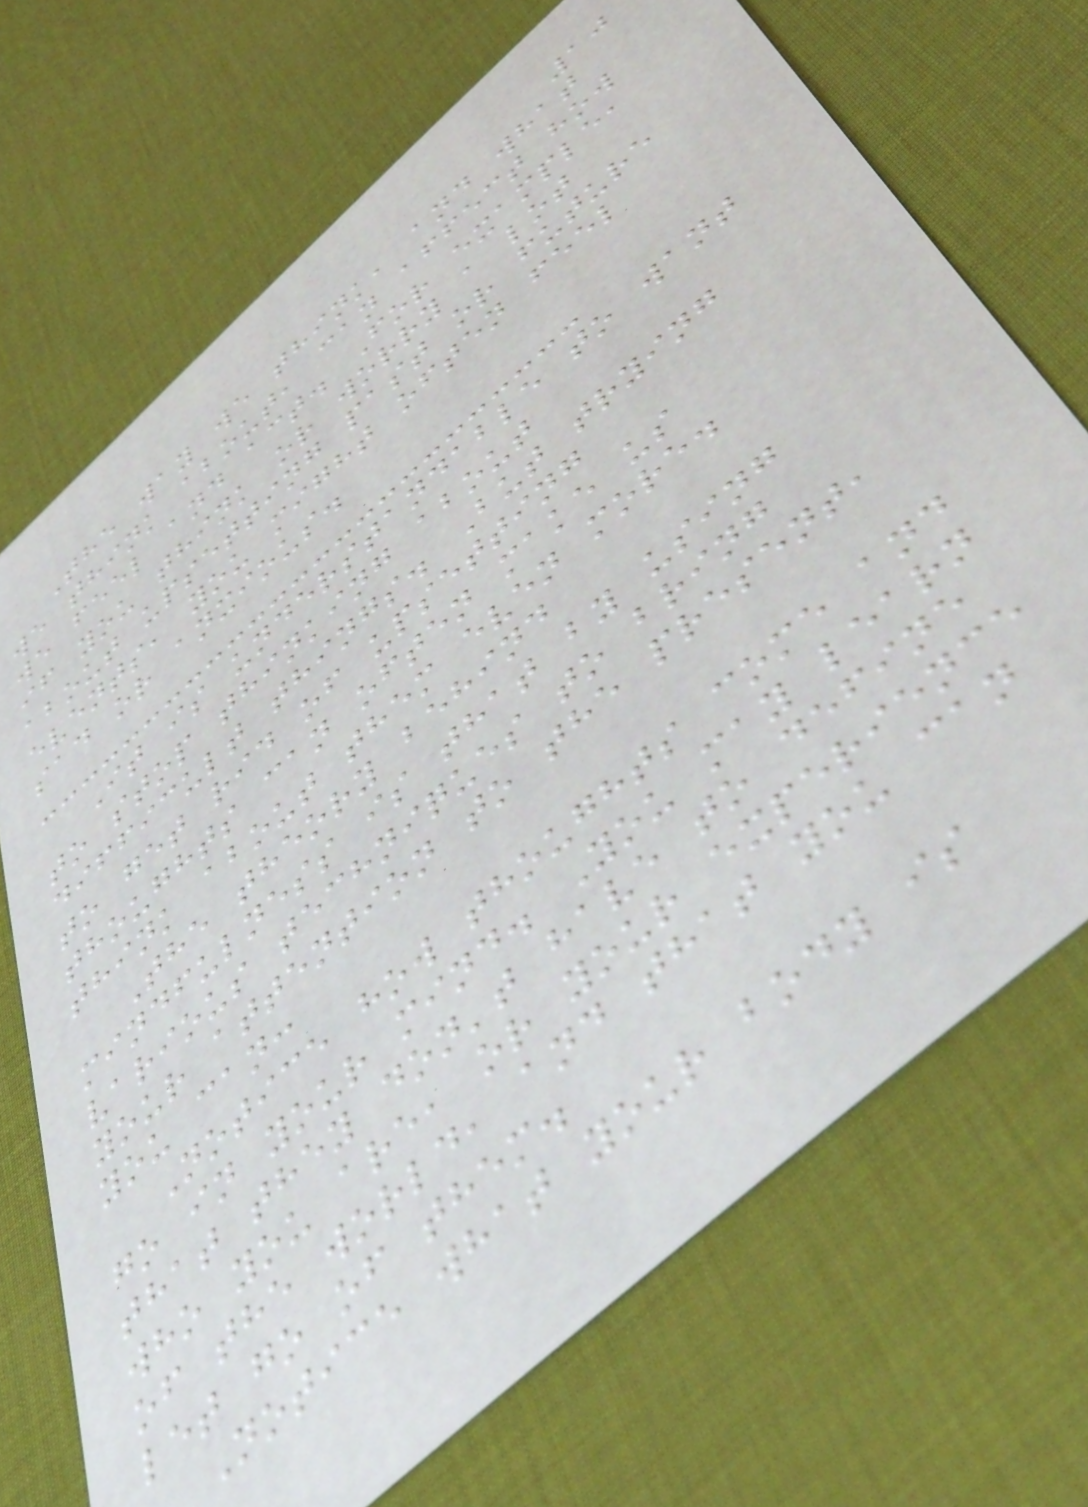10
The way we think, and what
we think about, can affect how
we feel and act. For example,
if you think or worry a lot
about upsetting past or future
events, you might often feel
sad or anxious.
It is understandable to want
to stop thinking about
difficult things. But trying
to get rid of upsetting
thoughts can often make us
think about them even more.
The theory behind
mindfulness is that by using
various techniques to bring
your attention to the present,
you can:
Notice how thoughts come and
go in your mind. You may learn
that they don't have to define
who you are, or your experience
of the world, and that you can
let go of them.
Notice what your body is
